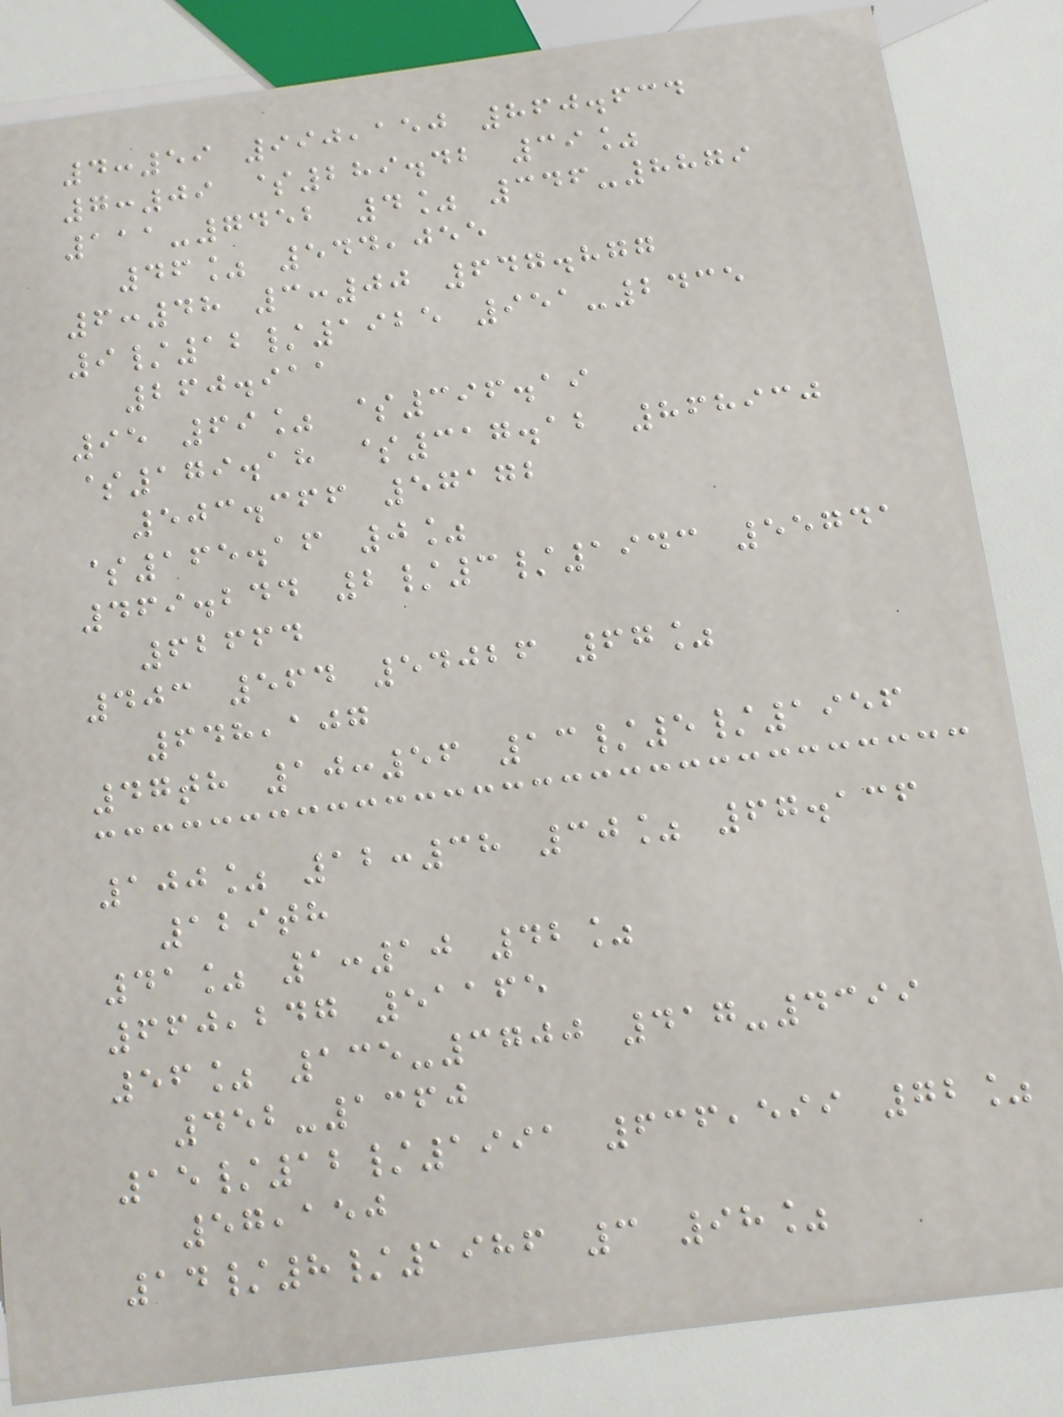4:59 990,150 860.634
7:09 $289.42 39%
111-7452 4% 346-8879
46% 544,055
6:48 3:00 647.877
9/12/1925 951-2435
260.911
95 69% $396.19
$179.18 $317.12 868930
503.366 57172
$165.16 0%
469.244 2/3/1943 55741
62664
403 564 54026 67%
648,107
47th 10:56 13/5/1956
100% 12:38 30% 67.136
129th
41% 1:10 42%
660,247 51165
56% 135-3700 417-4399
452-1360
15/12/1991 636,599 72%
57,150
14/8/1986 3 98%
